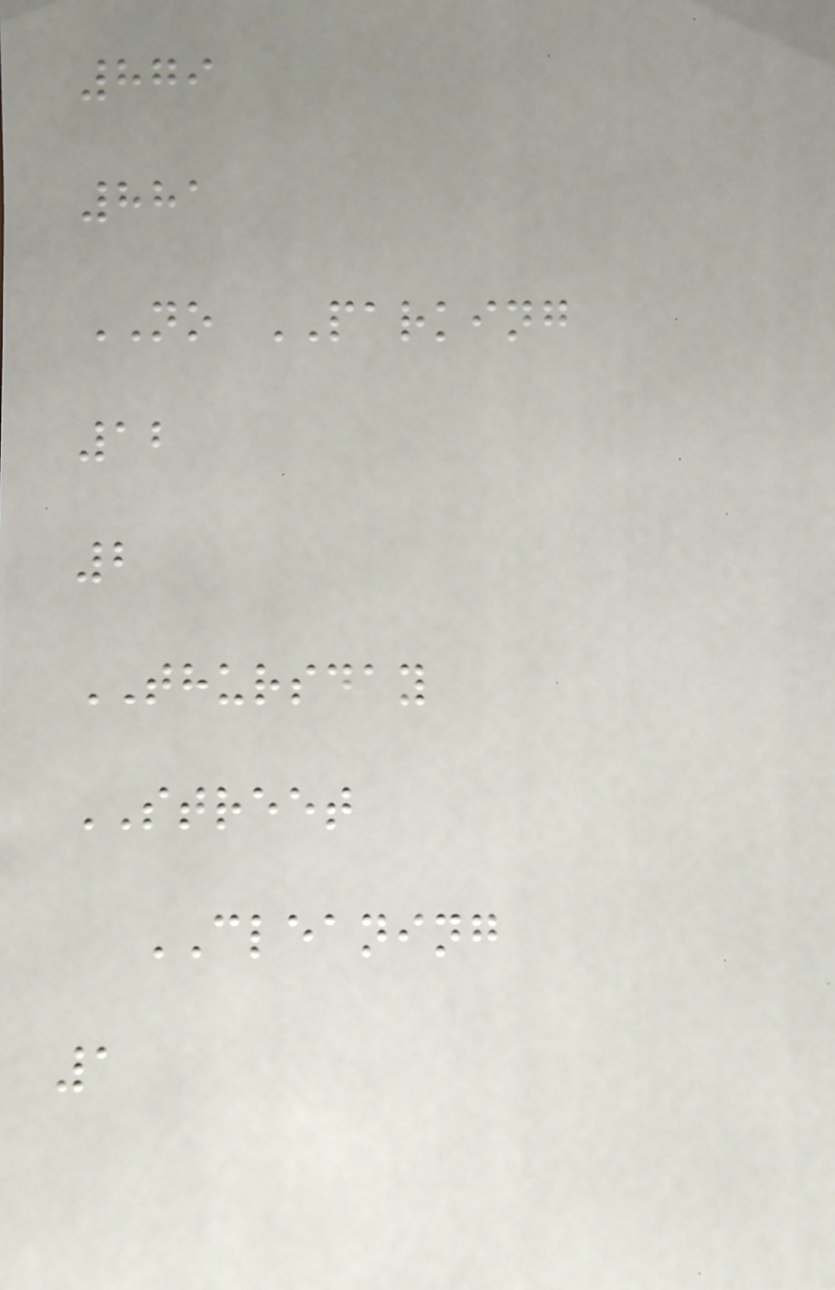879
881
NO PARKING
12
2
THURSDAY
STREET
CLEANING
1
